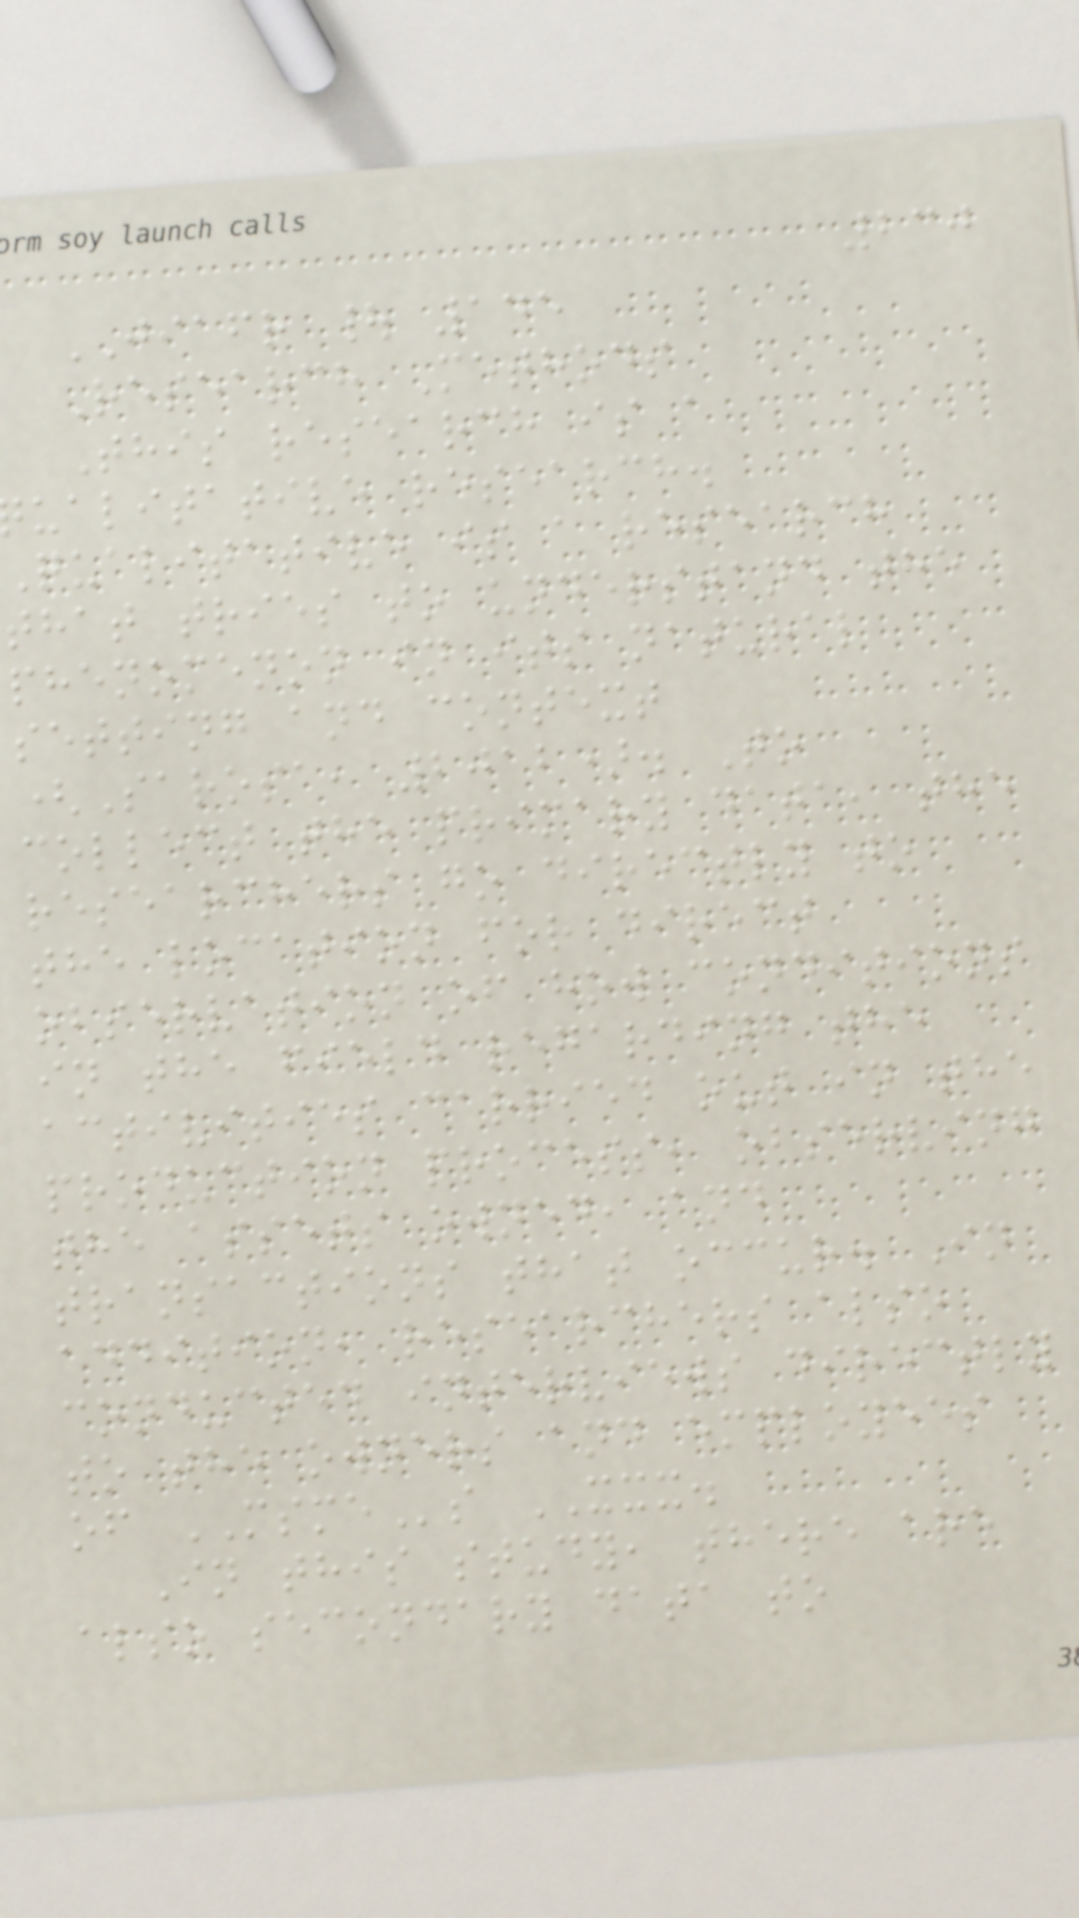230
JIAFR | 145
Research Methods
This research is a
ualitative research.
Qualitative is a research
that tries to understand the
phenomenon in its natural
setting and context
(Sarosa, 2012). To
collect the primary data, the
researchers go directly to
the location for direct
observation of how conditions
in the field regarding the
activities carried out in the
production process, observing
the assets owned, and
transactions that occur. In
addition, researchers also
conducted interviews directly
to the owners and employees
of MSMEs XXX.
In this study, there are
also secondary data to
